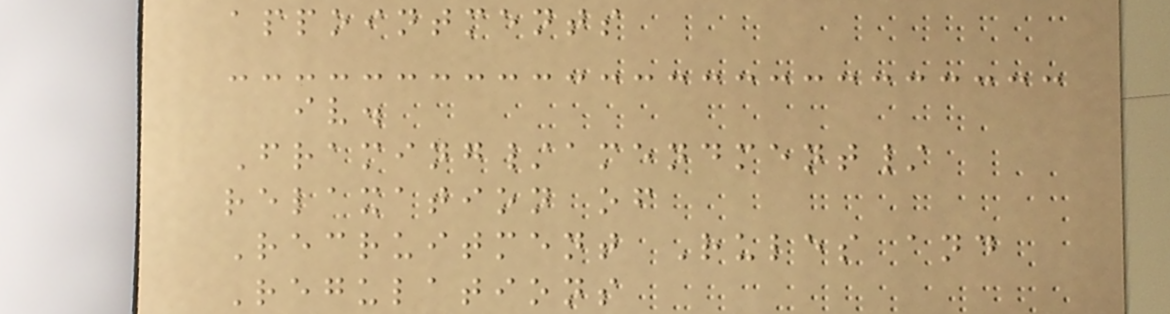appointments
iv.
Framing/amendment/
relaxation of
Recruitment Rules and
Regulations
